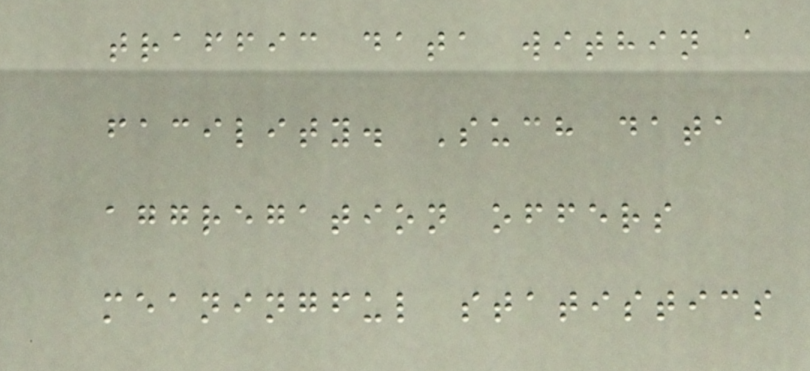traffic data within a
facility. Such data
aggregation offers
meaningful statistics
